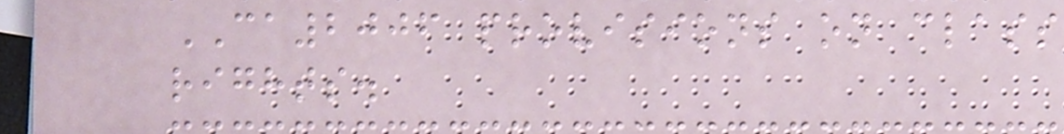CA2006 provisions on class
rights.
